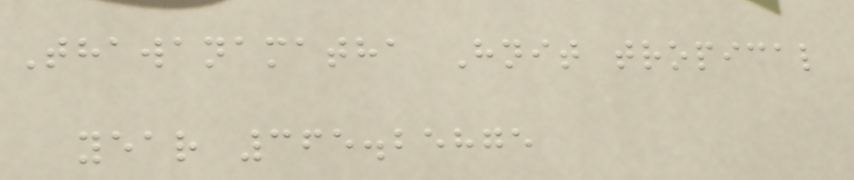Thawanamatha Hnit tropical
year 365.25875
